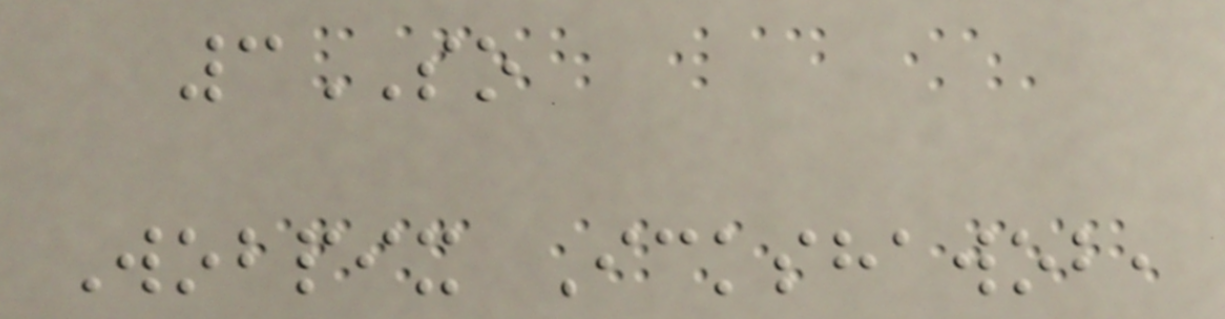3SO
Wobpix Ickshawob,
